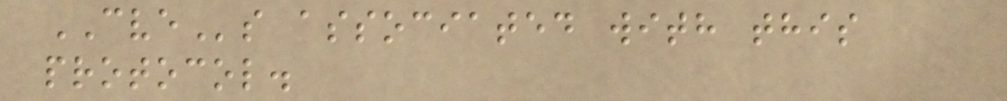CVEs associated with this
protocol.
